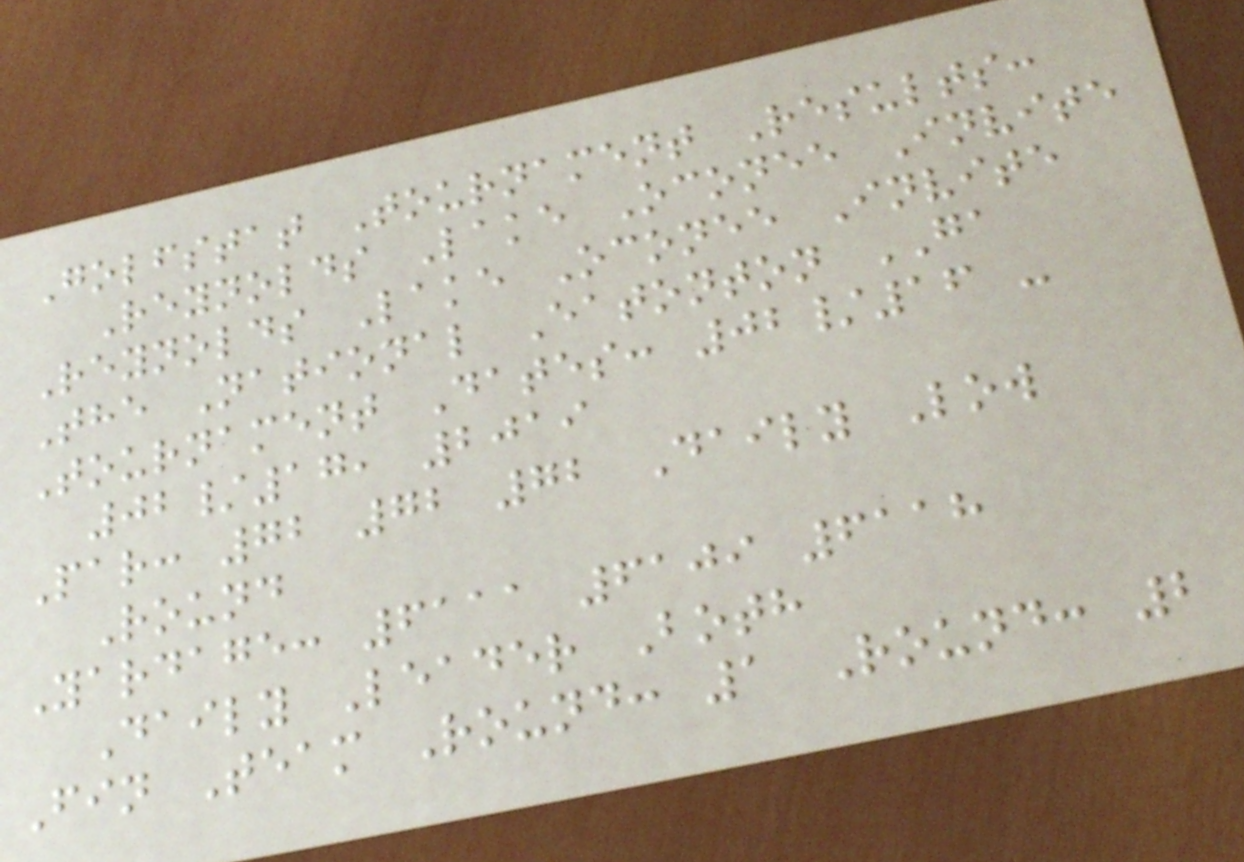Golfstat Tournament Results:
Reynolds Lake Oconee Invite
Reynolds Lake Oconee Invite
The National Eatonton GA
Tournament Dates: 02/16 -
02/17, 2019
Par: 72 72 72 Daily Low
Round
Yardage: 6111 6109 6118
Daily Leader Both
Fin Team Round: 1 Round: 2
